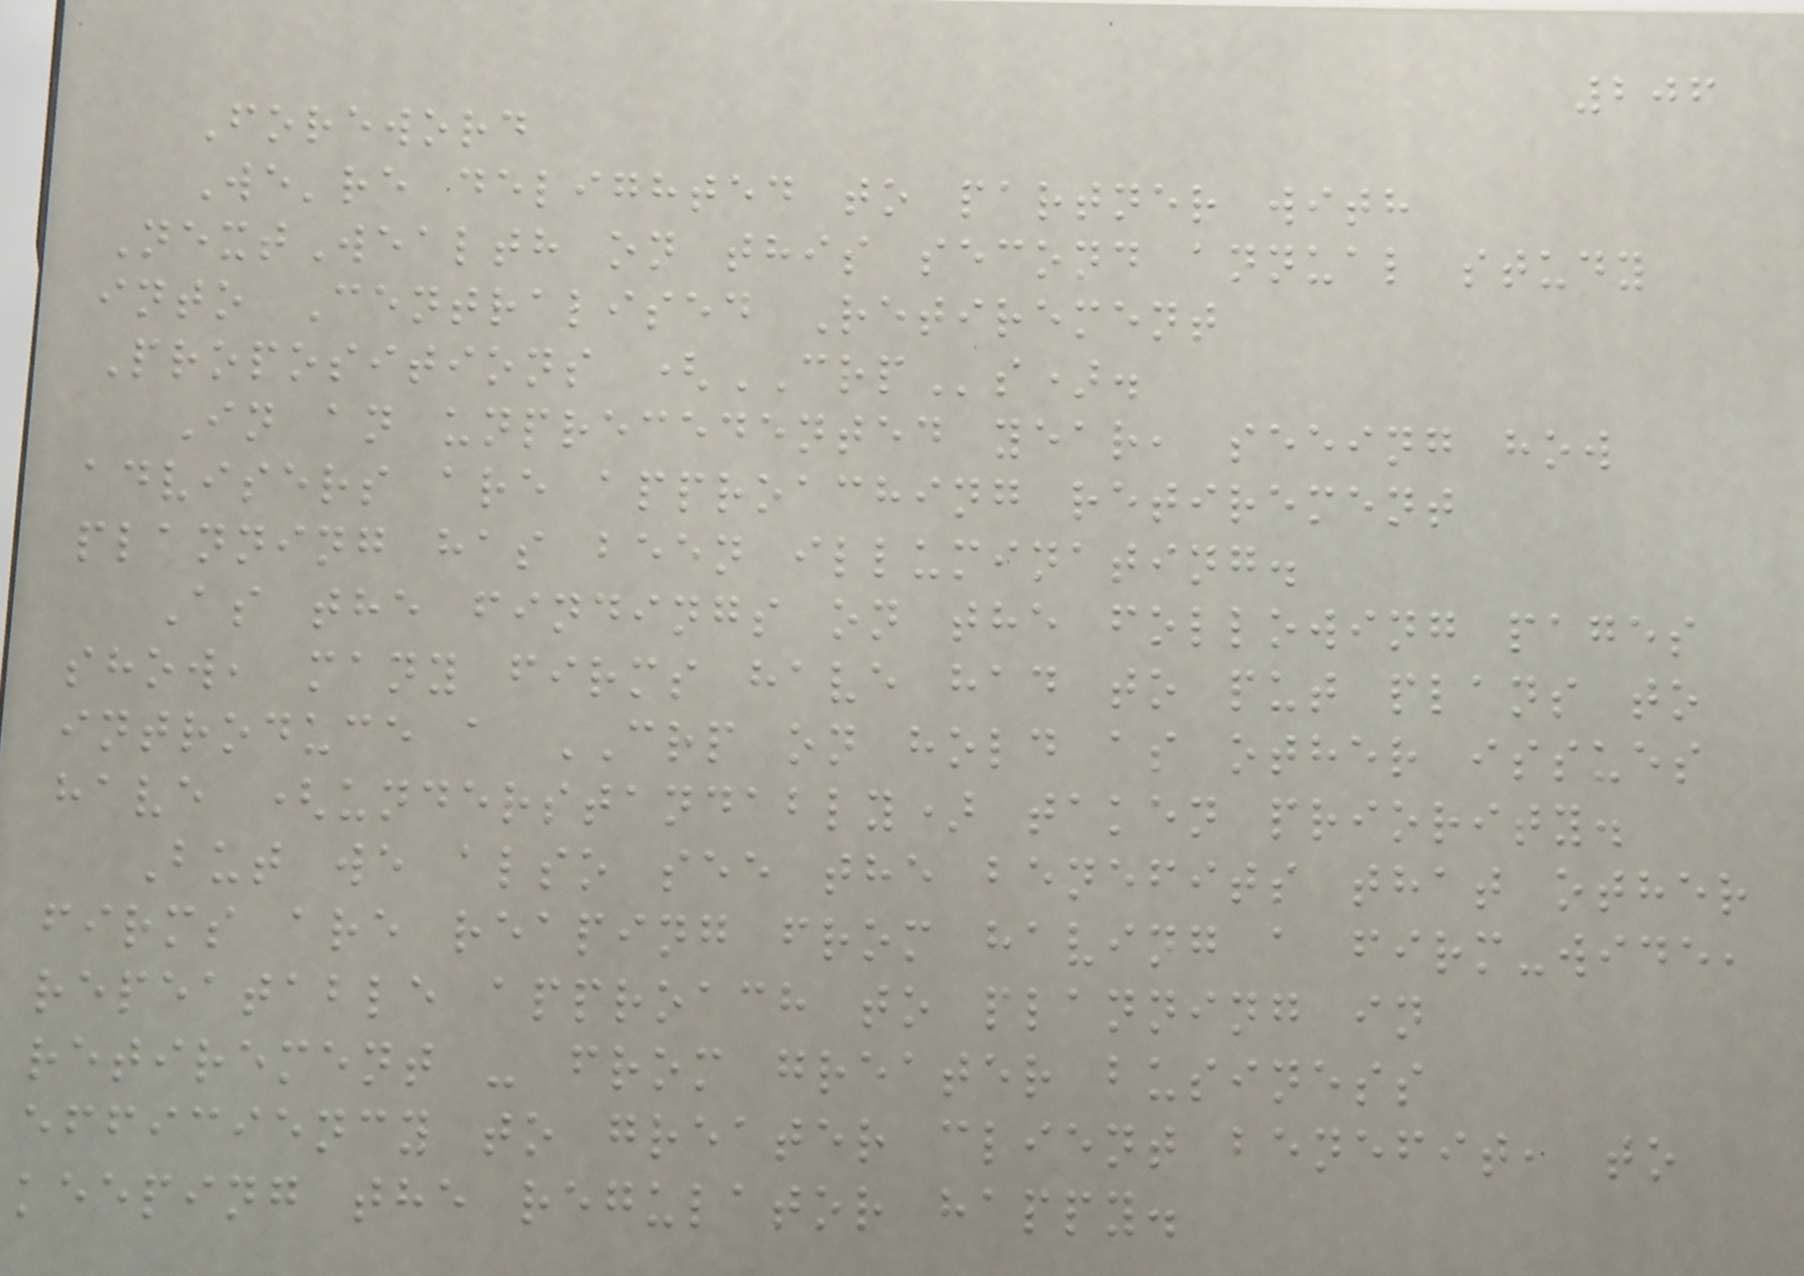206
Foreword
We're delighted to partner with
NextWealth on this second annual study
into Centralised Retirement
Propositions (CRPs).
In an unprecedented year, seeing how
advisers are approaching retirement
planning has been illuminating.
As the findings on the following pages
show, many firms have had to put plans to
introduce a CRP on hold as other issues
have (understandably) taken priority.
But we also see the benefits that other
firms are reaping from having a firm-wide,
repeatable approach to planning in
retirement - from greater business
efficiency to greater client benefit, to
keeping the regulator happy.
